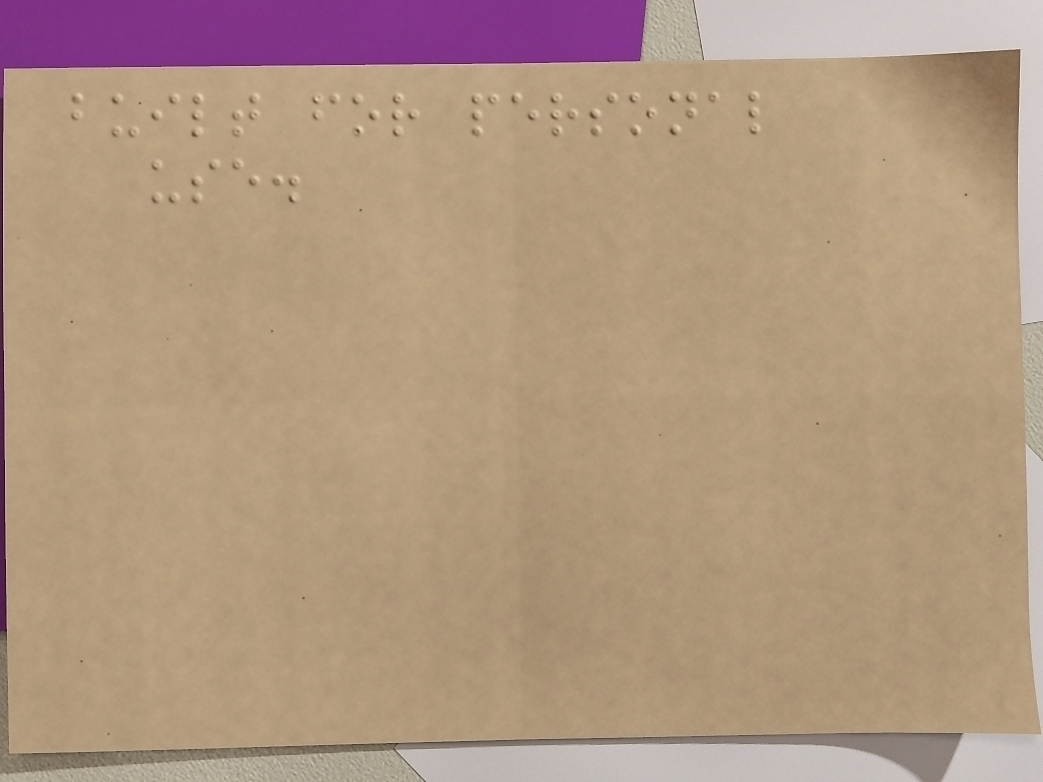built for personal
use.
